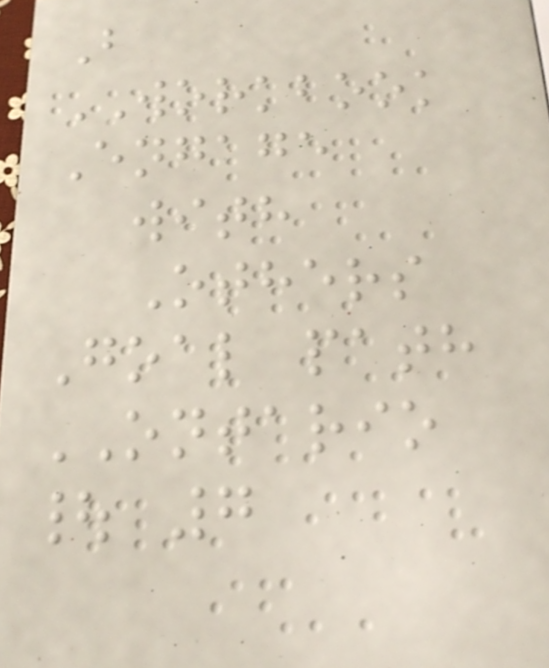B
WORKBOOK
Engage
with
Others
Goal path
ONTARIO
| 7
